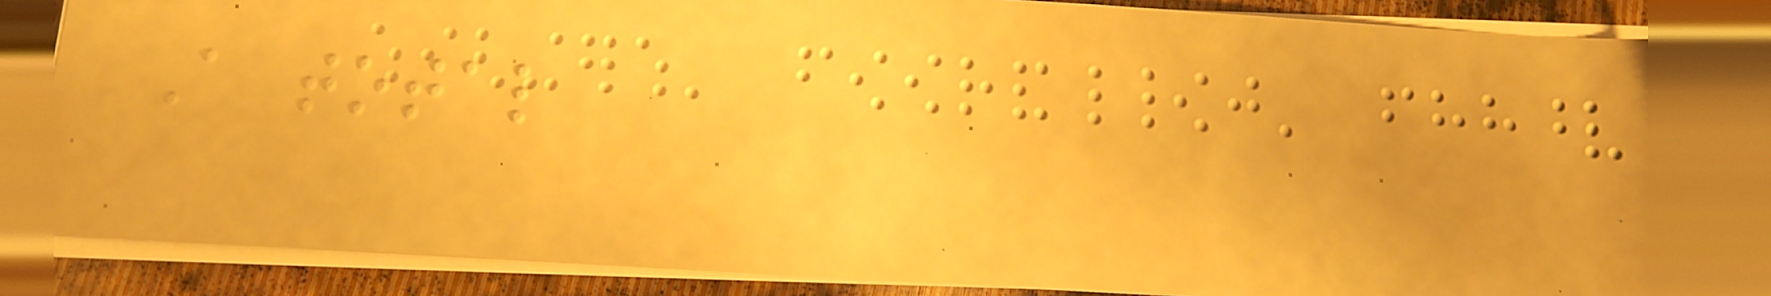A total
